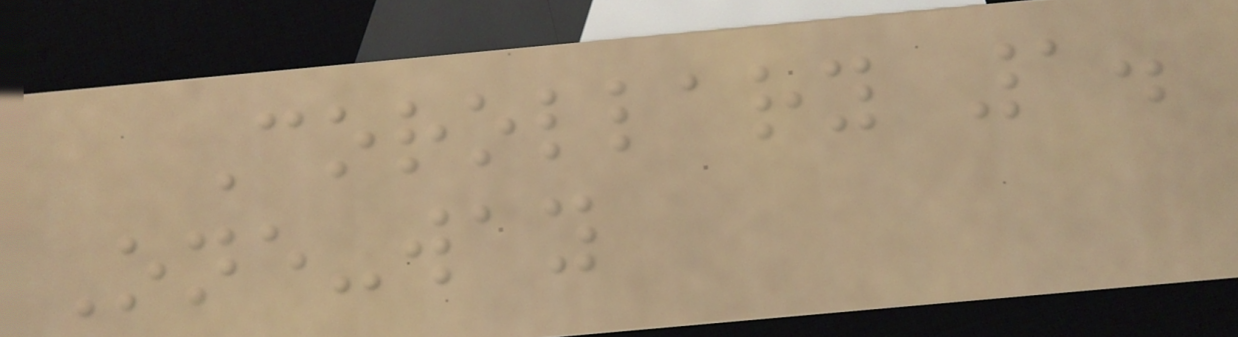Corollary 1.
One-way
